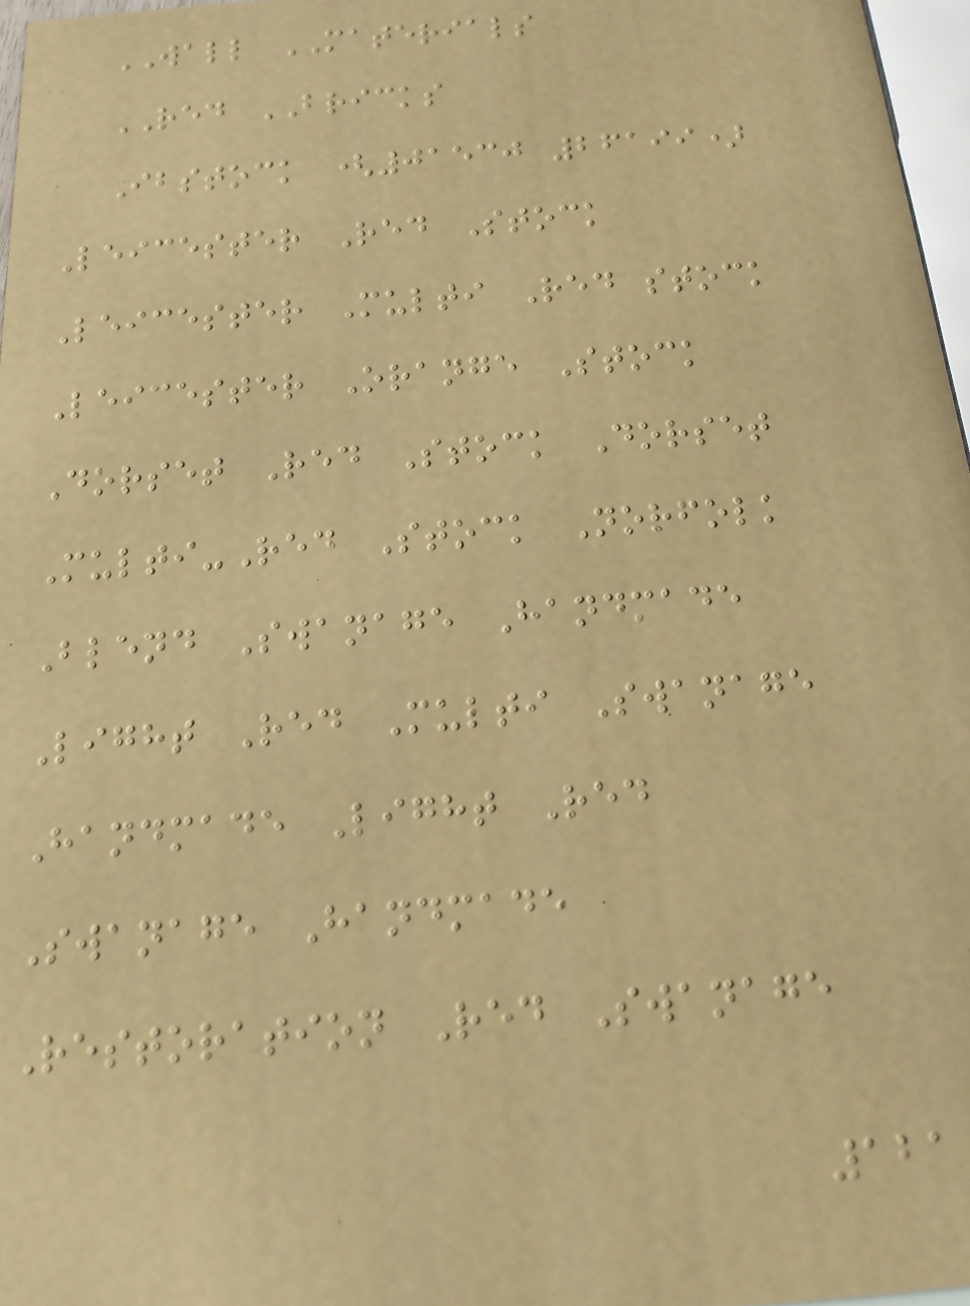WALL MATERIALS
RED BRICKS
Ibstock (01530 26199)
Leicester Red Stock
Leicester Multi Red stock
Leicester Orange Stock
Dorset Red Stock Dorset
Multi-Red Stock Norfolk
Blend Swanage Handmade
Light Red Multi Swanage
Handmade Light Red
Swanage Handmade
Restoration Red Swanage
121
